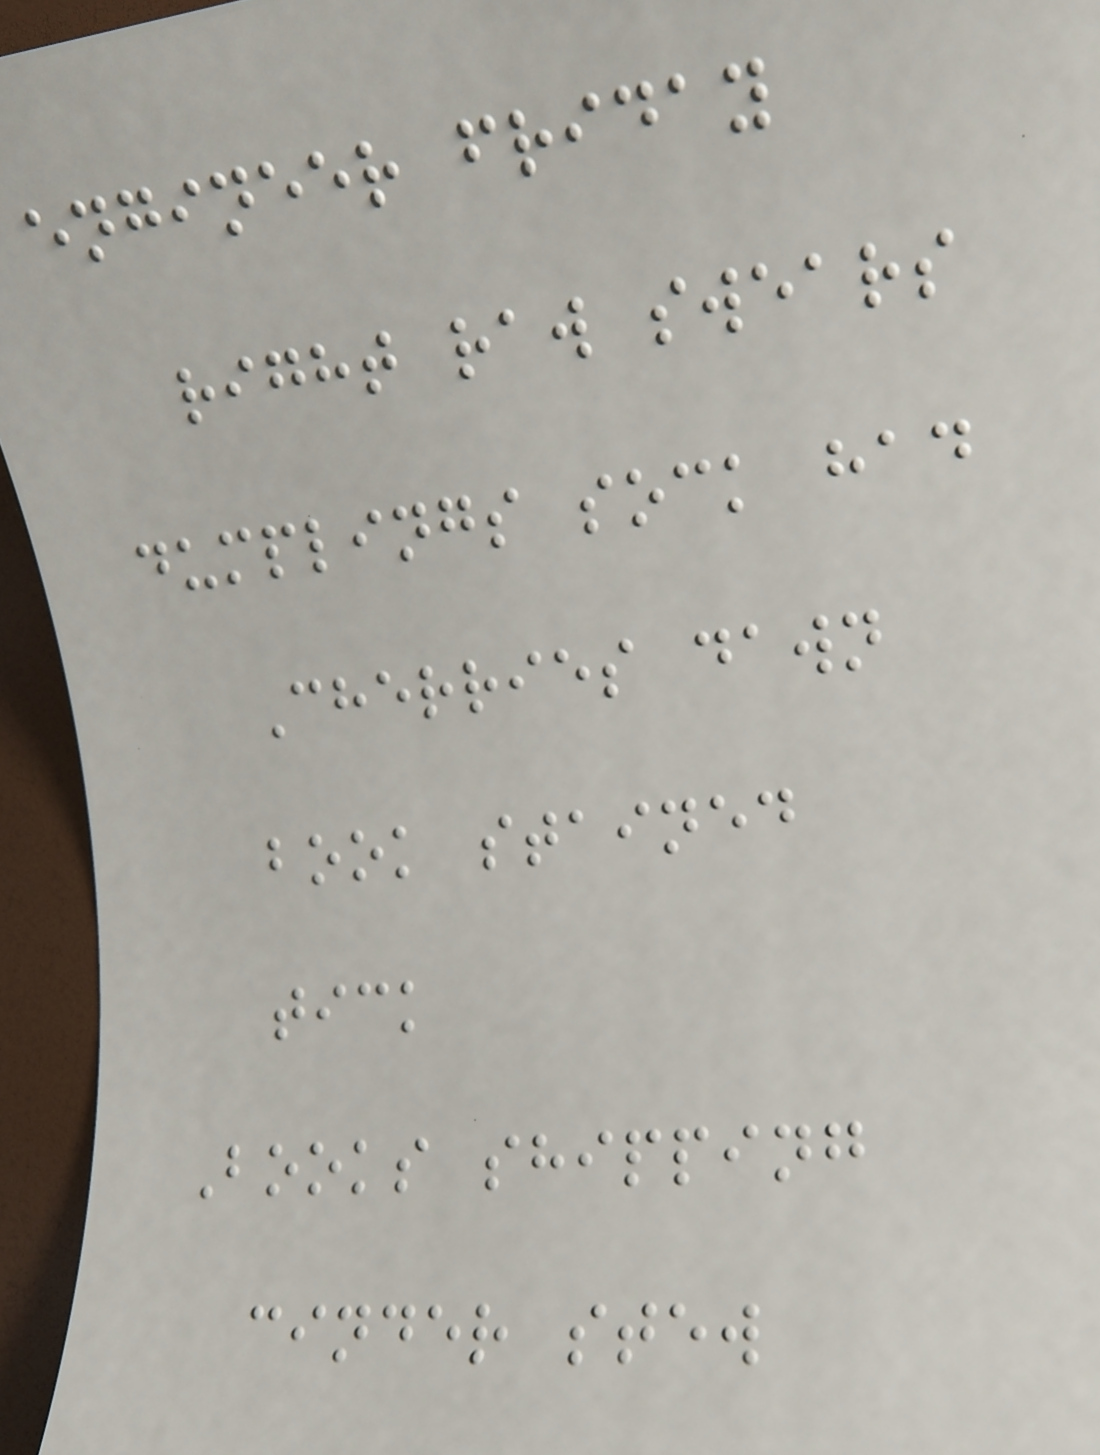engineer friday
right raw swears
dumplings sock had
Cherries dawn
book stained
tick
Books shipping
cinder stew
